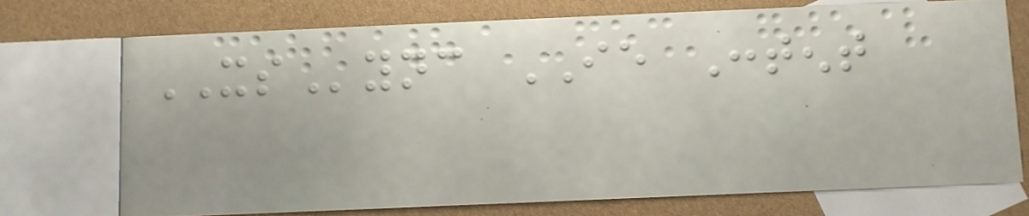XSync IE Content
